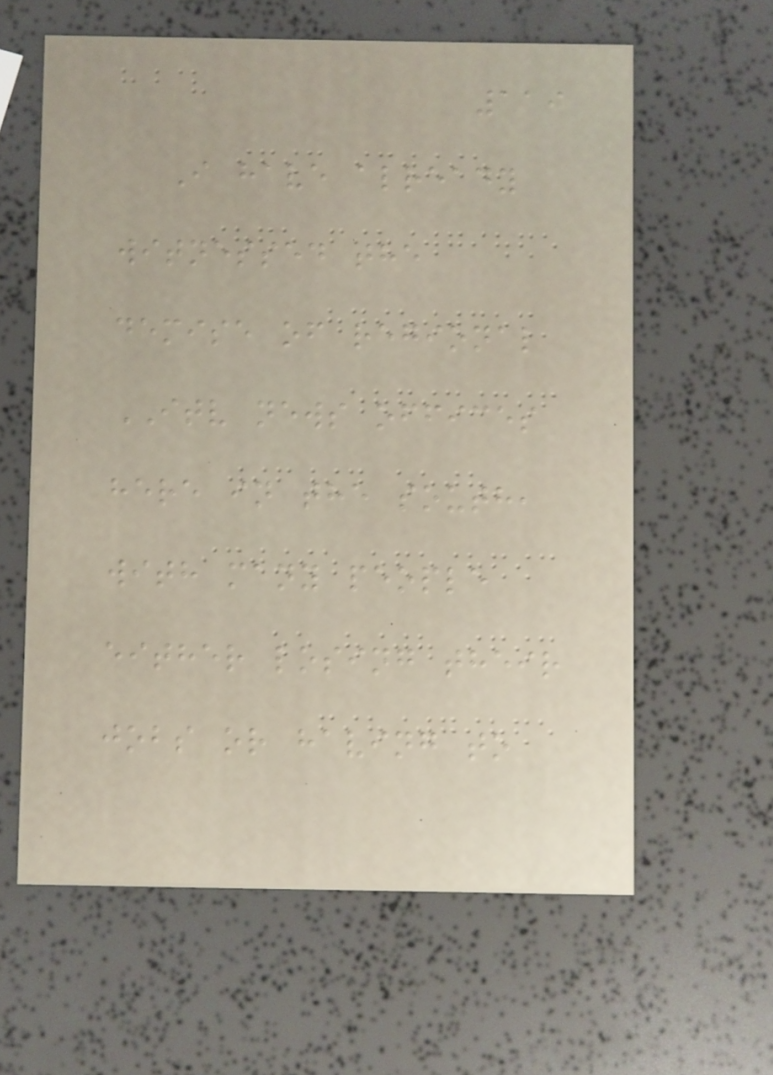119
I have already
witnessed the
demise of regional
ITV news offices
here in the south,
with many people
either losing their
jobs or having to
